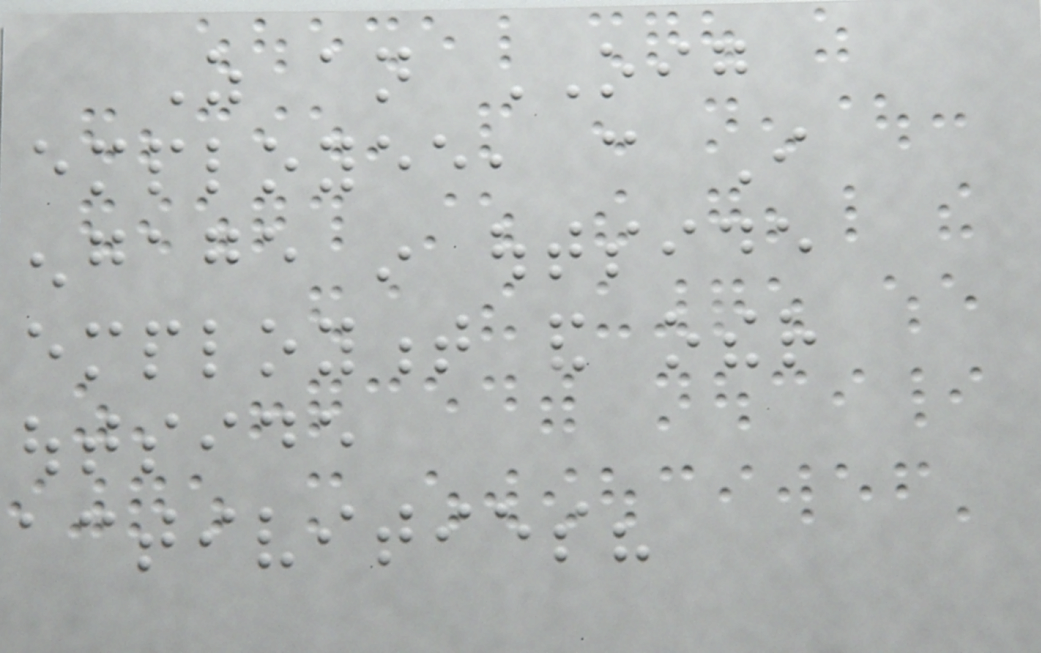As an OIG
employee, can I
engage in outside
employment and other
outside
activities?
